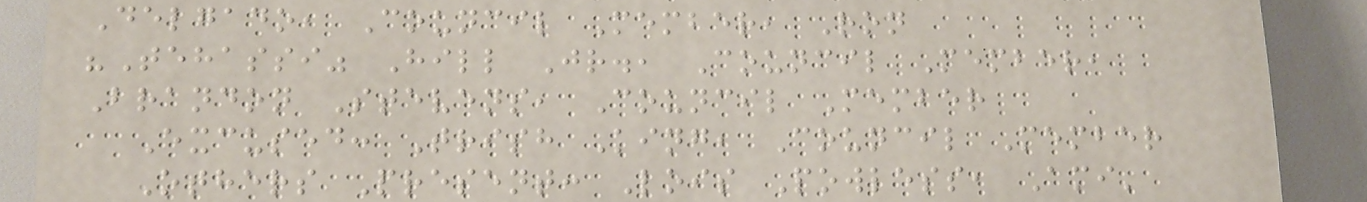Delgado, Council Member, Ron
"Tehassi" Hill Jr., Council Member,
Brandon Stevens, Council Member
Excused: Trish King, Council Member
Others Present: Lois Powless, Ami'
